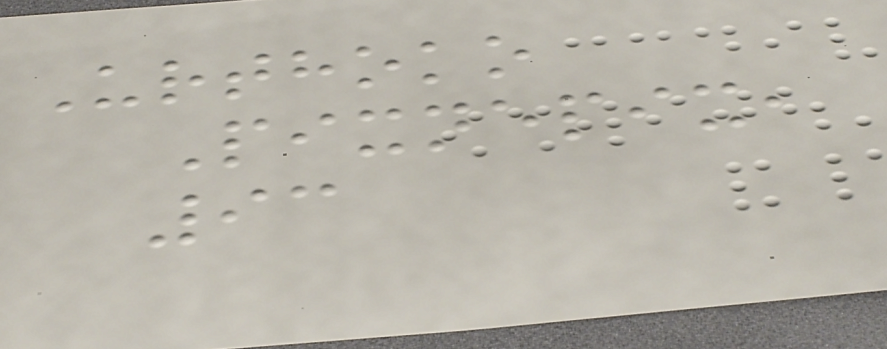Urthoko
Pixnepix,
93
